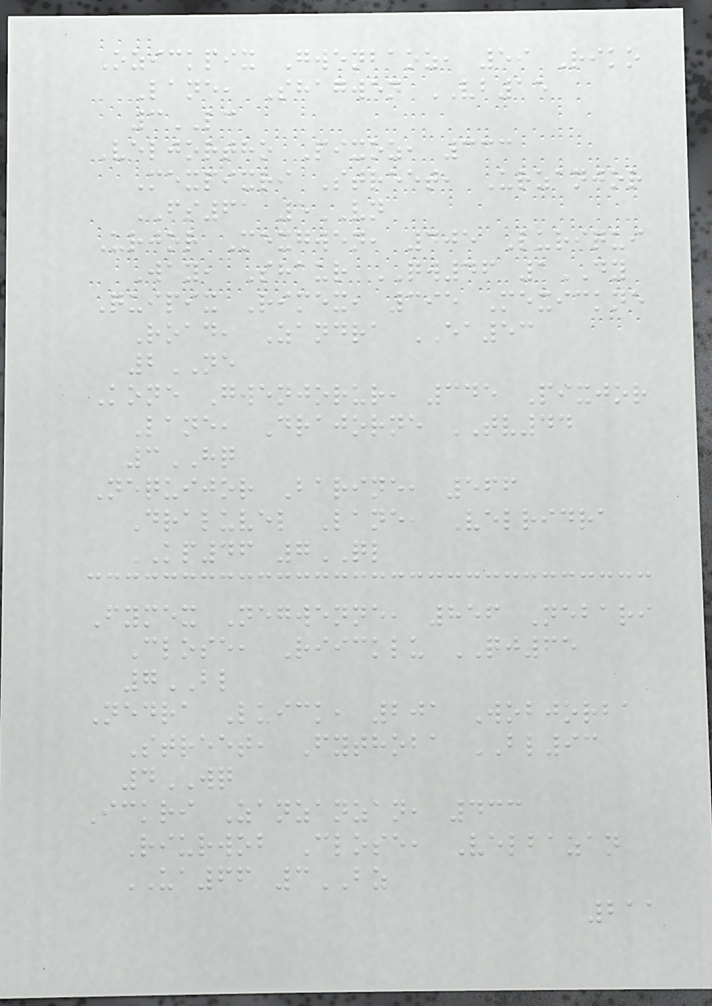Ozickpix Gwenbaoz, 59 Riko
Lane, Shagwen VB15
3LC
Veljortho Pixoz, 333
Mexpixri Street, Urzanjor
FS61 5VN
Urjor Mexgwen, 405 Luriqui
Way, Shaur QW46 1DY
Quipix Rimex, 395 Mexickne
Road, Zandra EA53
2NE
Kone Gwenjorur, 345 Pixjor
Lane, Drajorne TV44
3HQ
Nequijor Barine, 566
Draluvel Lane, Velridra
KP46 7QL
Fymex Negwenne, 856 Nebari
Close, Riicklu QJ65
7BL
Nedra Luick, 201 Wobjorba
Street, Fythoba BL93
4WQ
Ickri Zanzanzan, 433
Riurwob Close, Velbazan
UA66 3BZ
211
